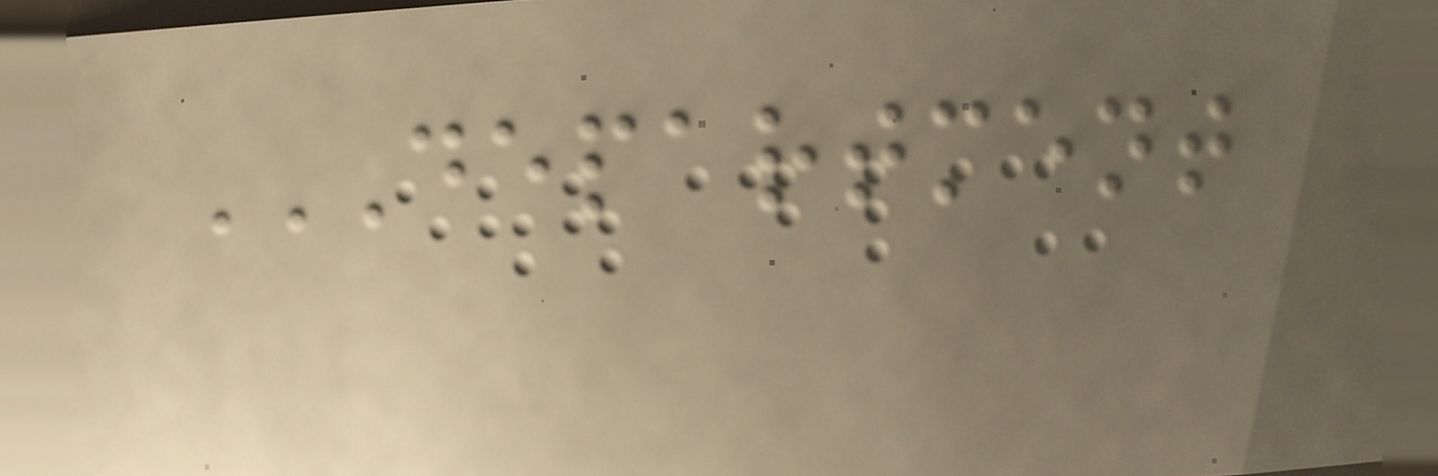DEPARTMENT
